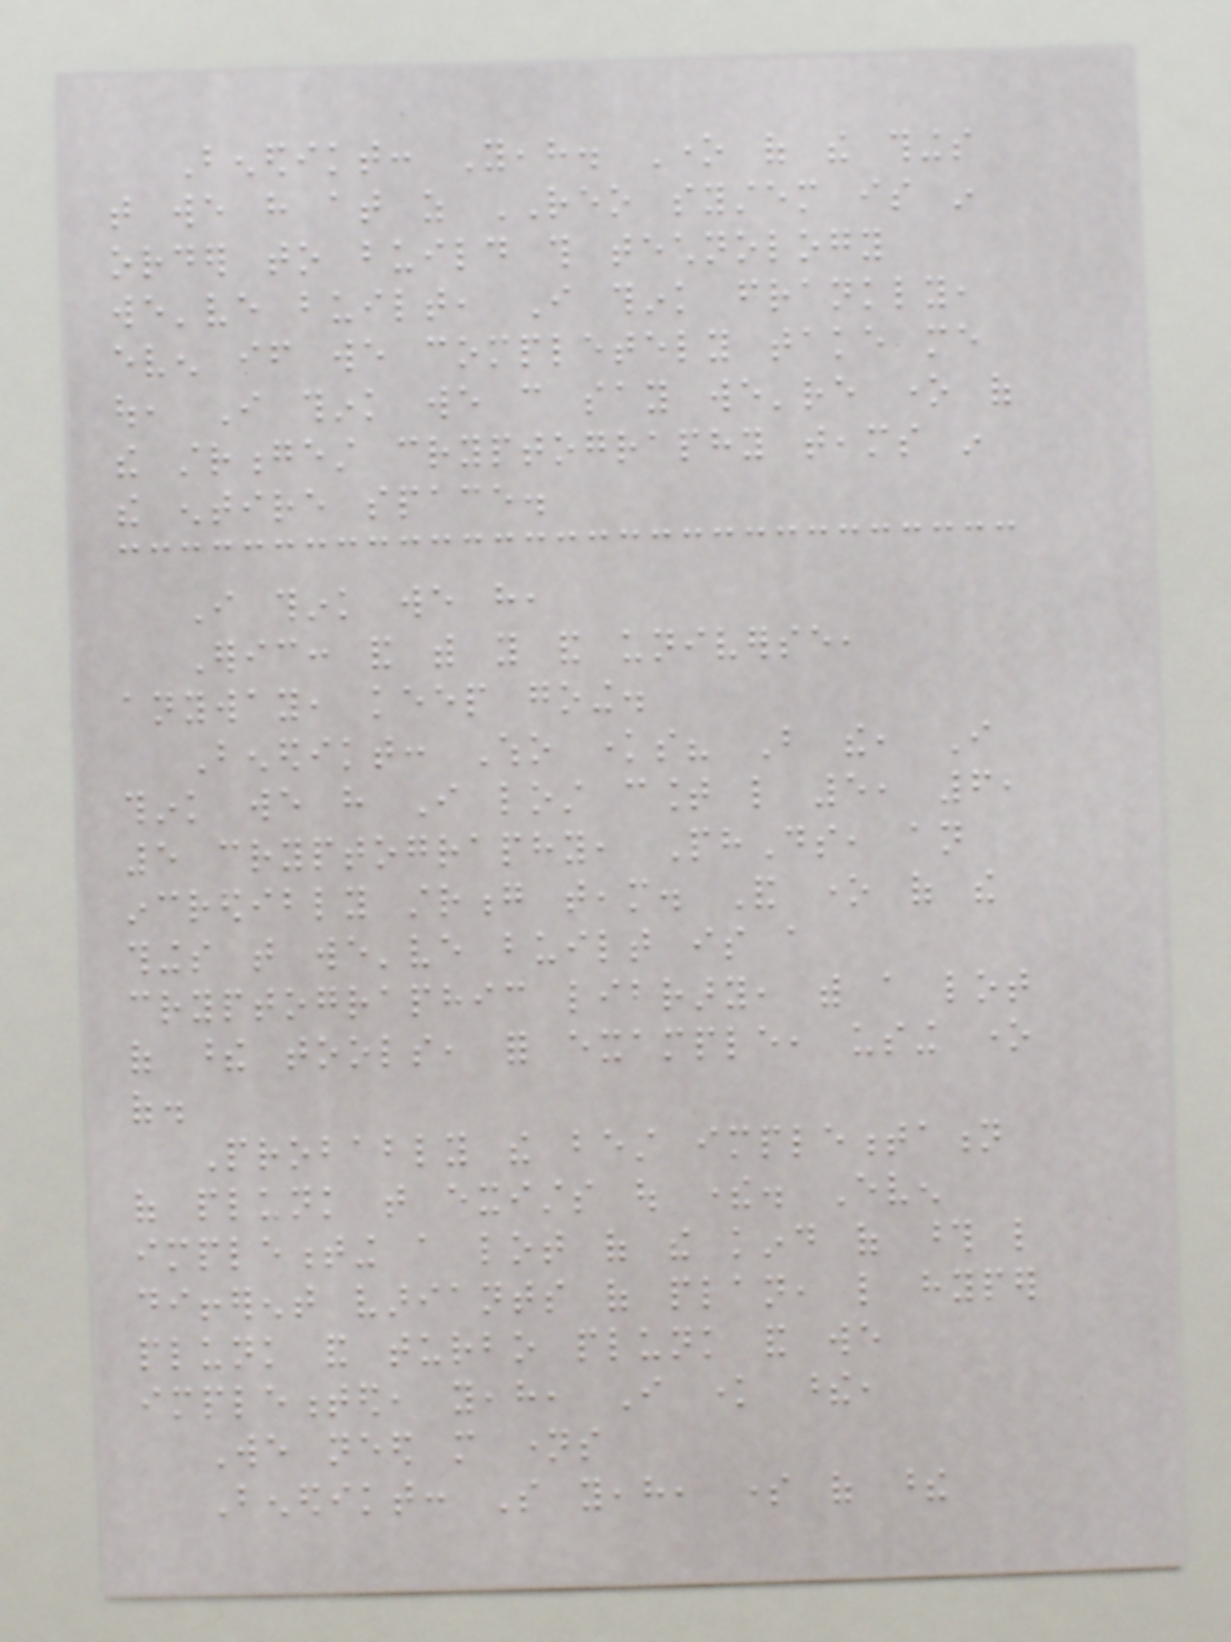Benedikt: Yeah. One of the things
that we have at as REO system is in
order to build this technology
we've built, I think frankly,
even if we completely take me
out, I think we can say we're one of
the strongest cryptography teams in
the entire space.
I think we have,
Eric: and with you and universe,
anyway, keep going.
Benedikt: Who knows? But the, I
think we have I lost count like 5, 6,
5 cryptography, PhDs, an
incredibly strong team. And one of the
things that we've built is a
cryptographic library, with a lot
of these tools, for example, using one
of.
Probably the best implementation
of plunk that exists out there. Even
implementing a lot of the kind of those like
different variants of plan, like hyper
plunk and turbo plunk and we
implemented, yeah, I know these,
We need more names
Benedikt: So yeah, some of these
